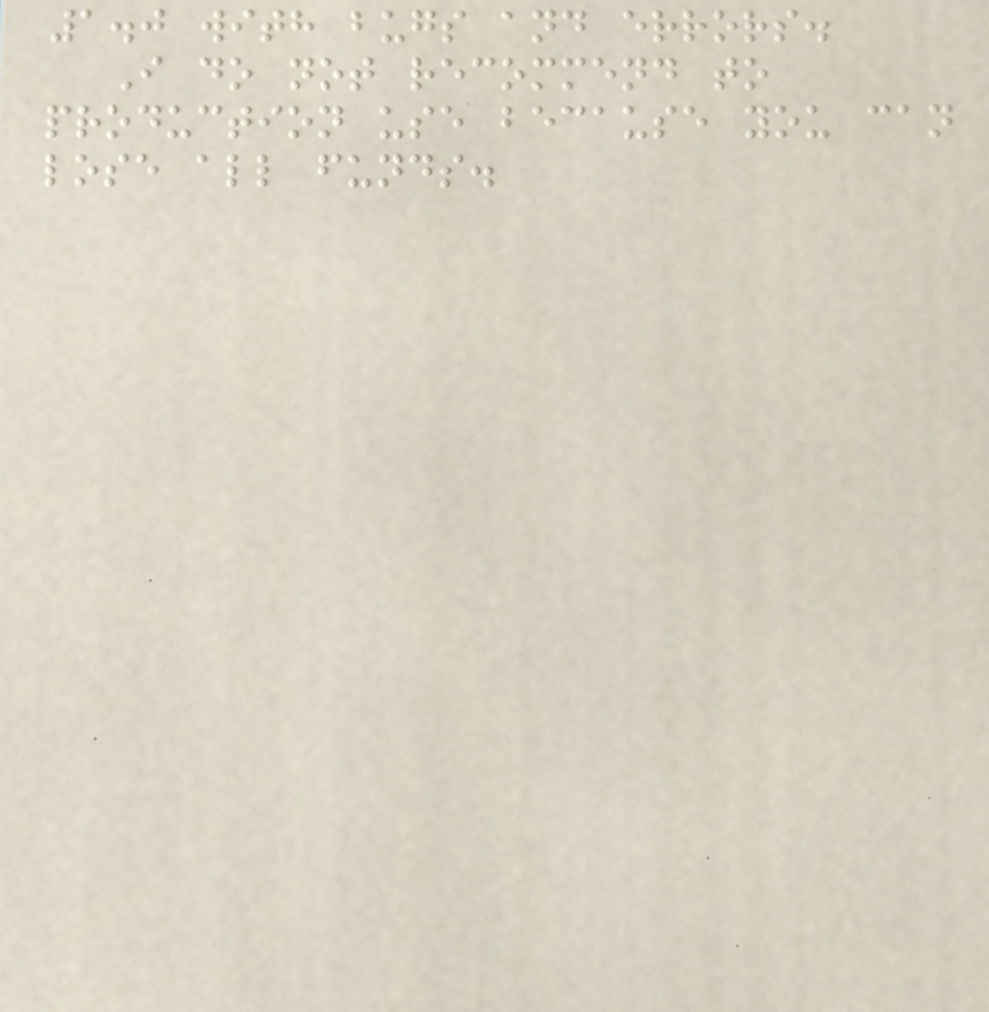1.0 with bugs and errors.
I do not recommend to
production use because you can
lose all funds.
